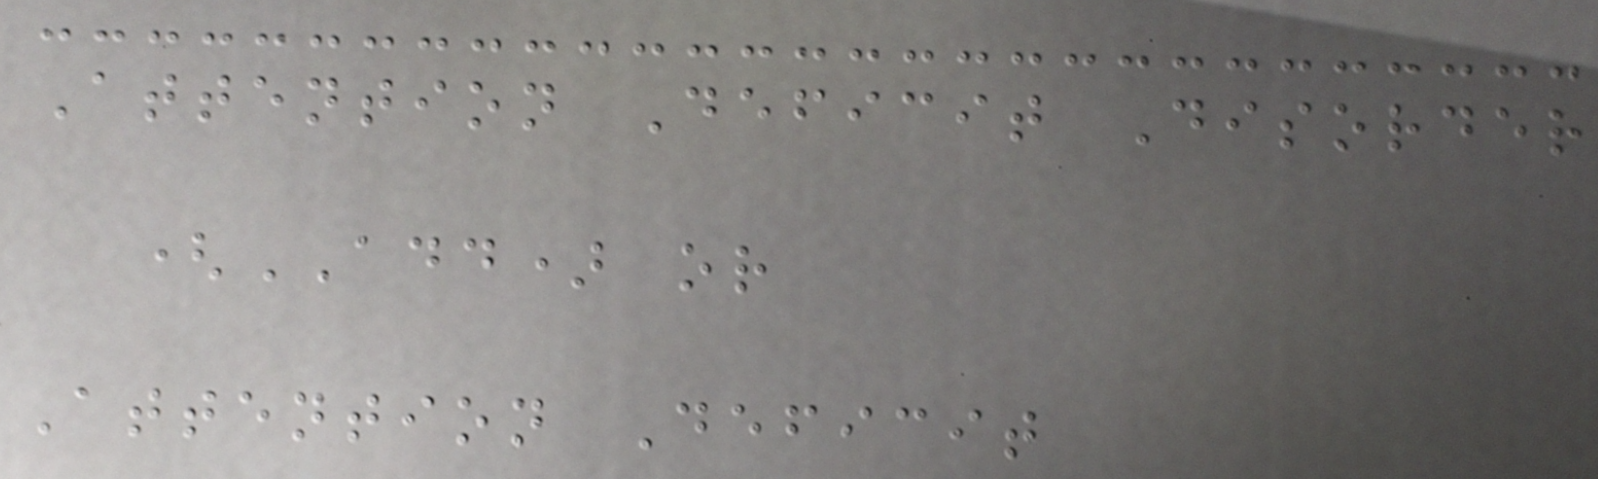Attention Deficit Disorder
(ADD) or
Attention Deficit
